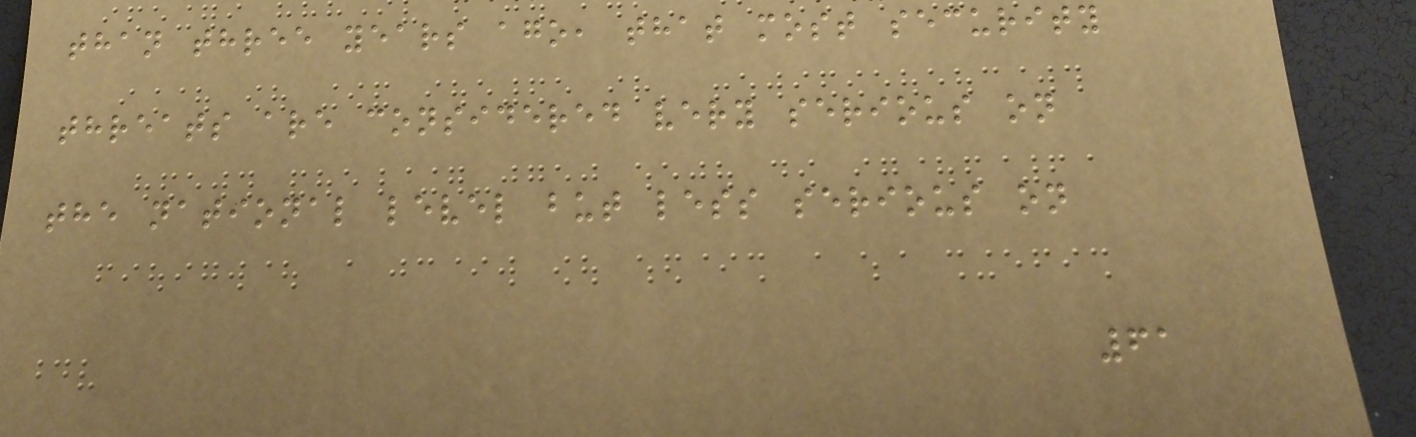than three years ago, that most security
threats are considered very serious on
the national level but less serious on
61
